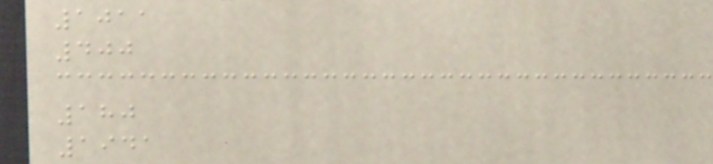1011
400
180
1941
